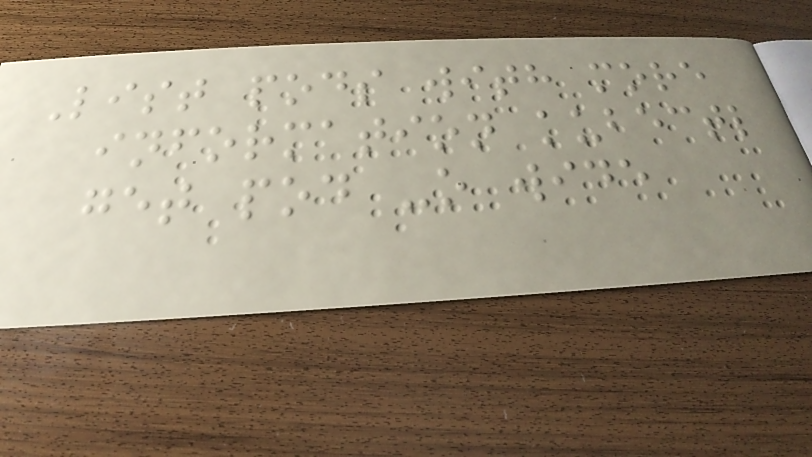List pods with more
information kubectl
get pod -o wide
